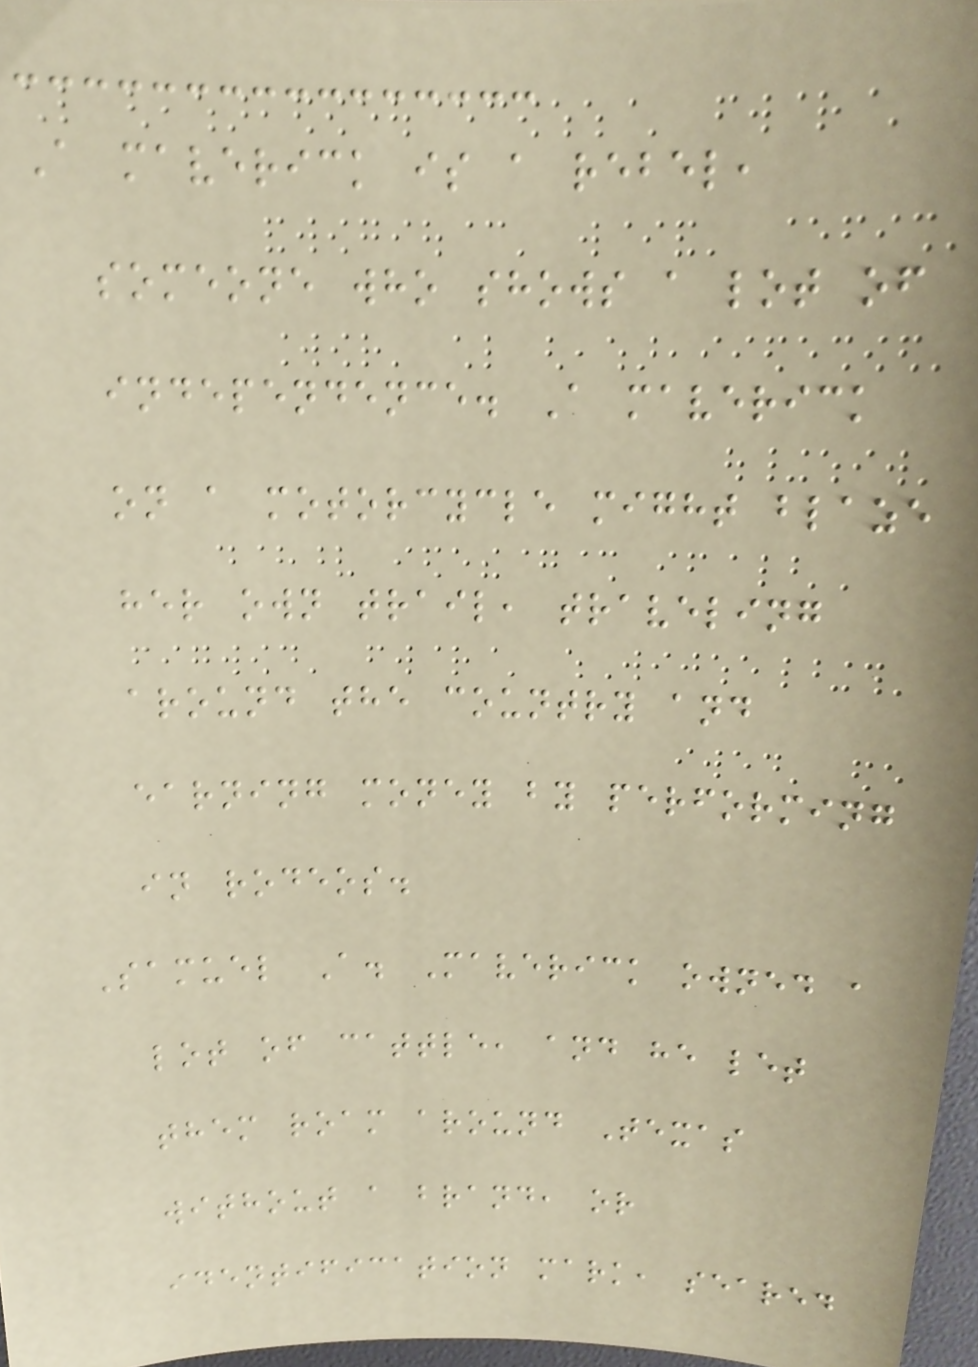A maverick is a rebel,
someone who shows a lot of
independence. A maverick
on a motorcycle might blaze
her own trail, traveling
around the country and
earning money by performing
in rodeos.
Samuel A. Maverick owned a
lot of cattle, and he let
them roam around Texas
without a brand, or
identification mark, seared
